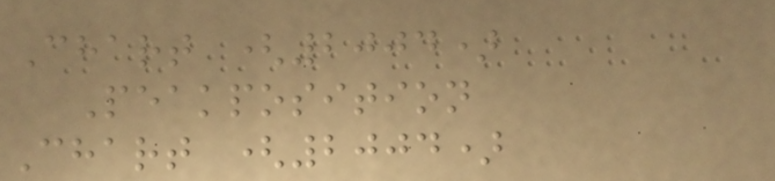Chart (2004)
Peakposition
Chart (2004)
